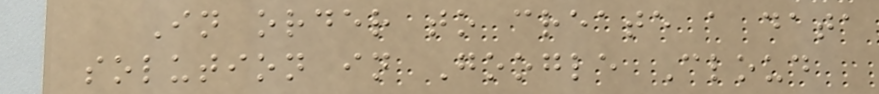In order to create a data
solution in Google Cloud
